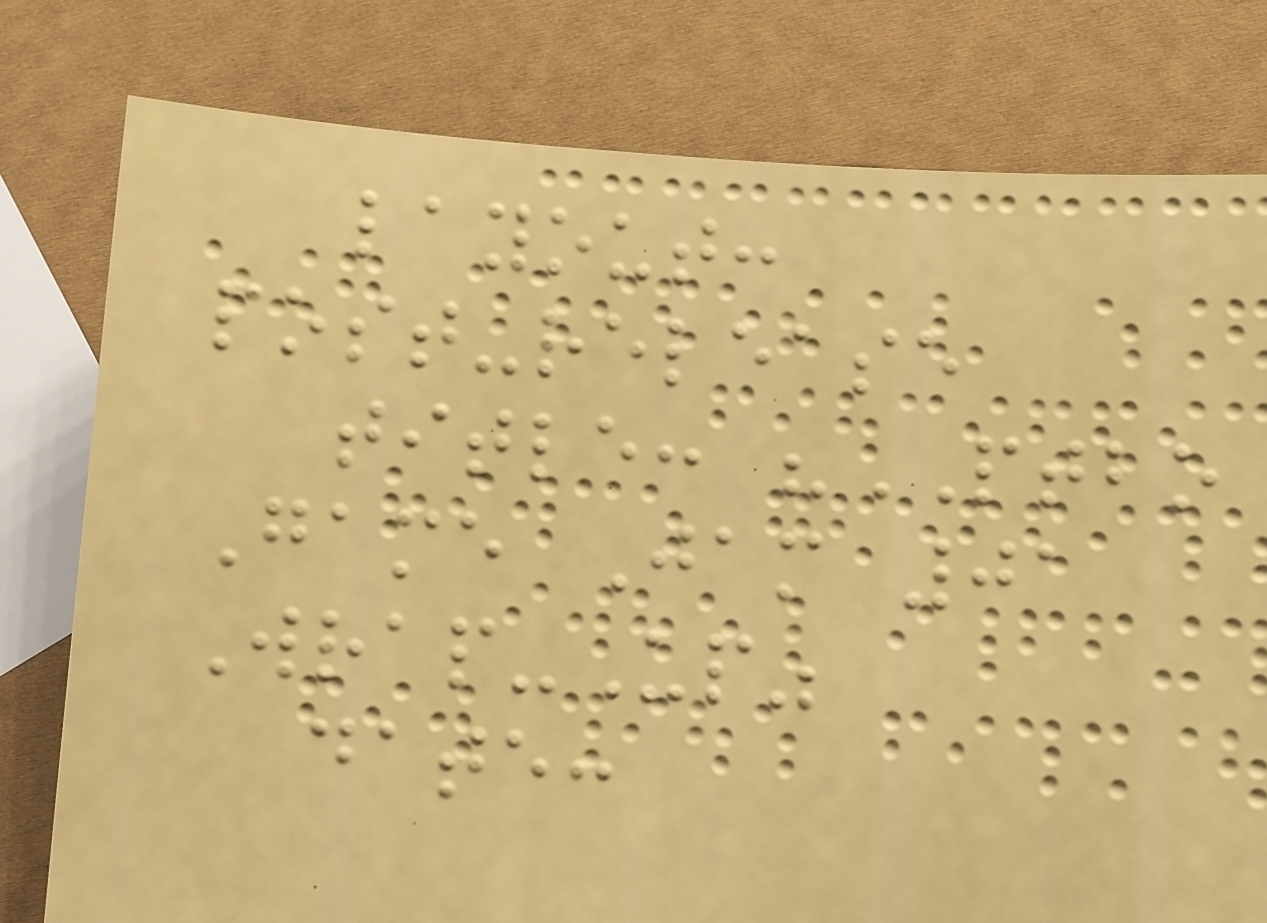layout:
post-release
title: "PTBO
Game Jam 01
Wrap-Up"
date:
